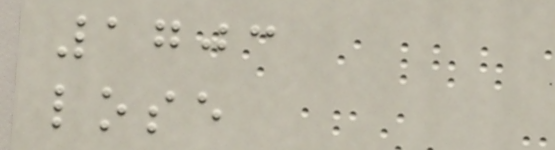1703
lose
